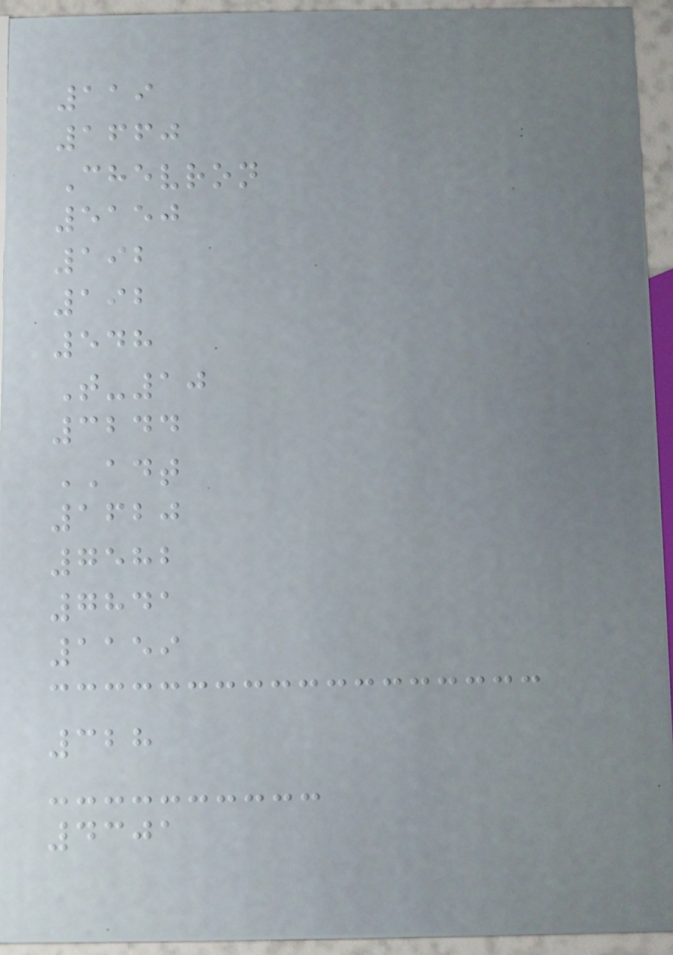119
1660
Chevron
5150
192
192
548
T-10
3244
ADT
1620
7582
7841
1159
328
4301
